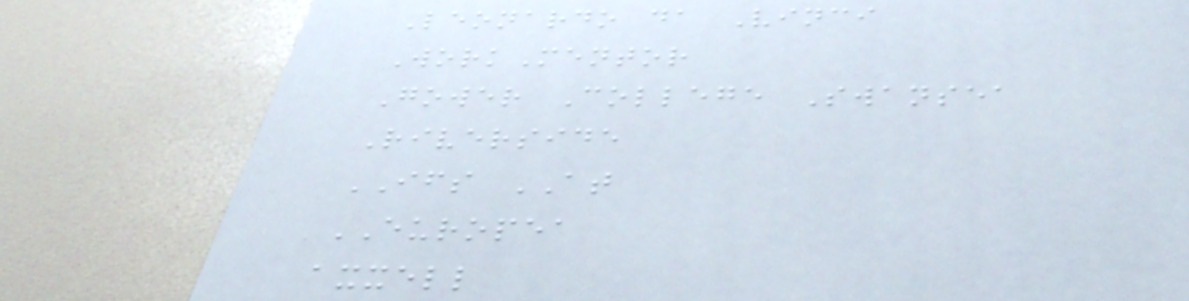Leonardo da Vinci
WorkMentor
Gower College Swansea
Riverside
IFS AT
EUROPEA
axxell
